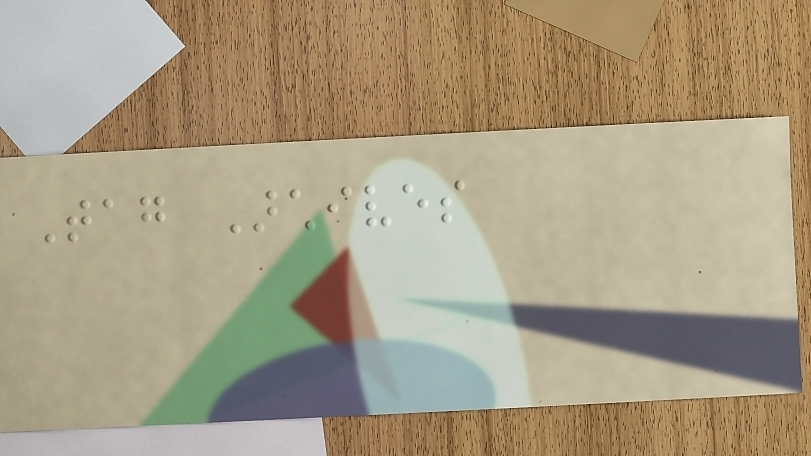Tag Archives
